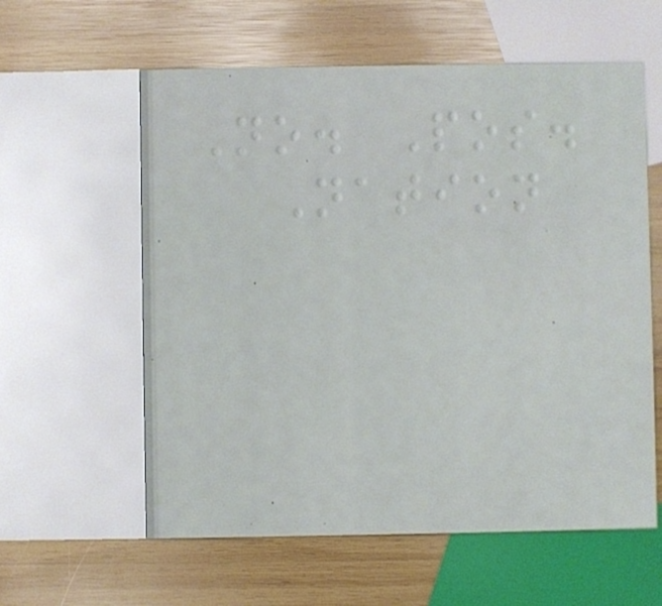No. Pos.
Nation
